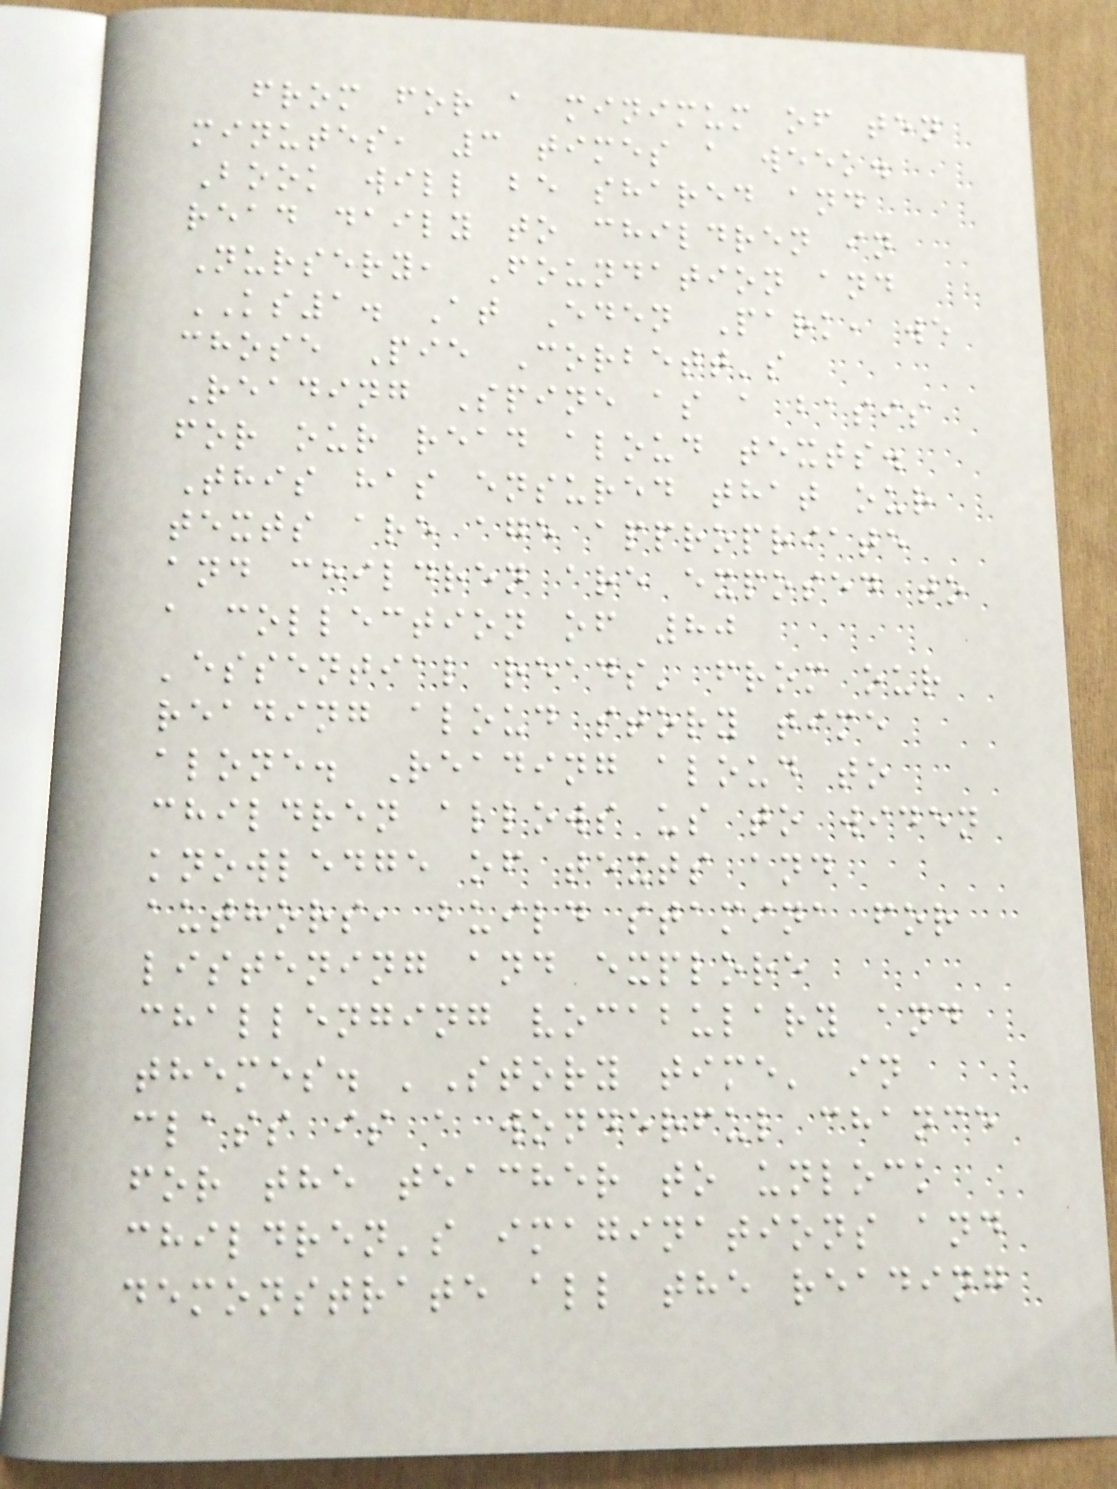from for a minimum of ten
minutes, 3 times a week.
Book will be shared and
read daily to children in
Nursery, Foundation and
KS1. At Eden Park, we
chose Pie Corbett's
Reading Spine as a basis
for our read aloud texts.
This has ensured that our
texts are age appropriate
and children are exposed to
a collection of 80
'essential reads' from our
reading aloud story time
alone. Reading aloud to
children allows us to widen
knowledge of texts and
authors, build stamina for
listening and explore
challenging vocabulary and
themes. 'Story time' in
class is a wonderful chance
for the teacher to unlock
children's imaginations and
demonstrate all the reading
